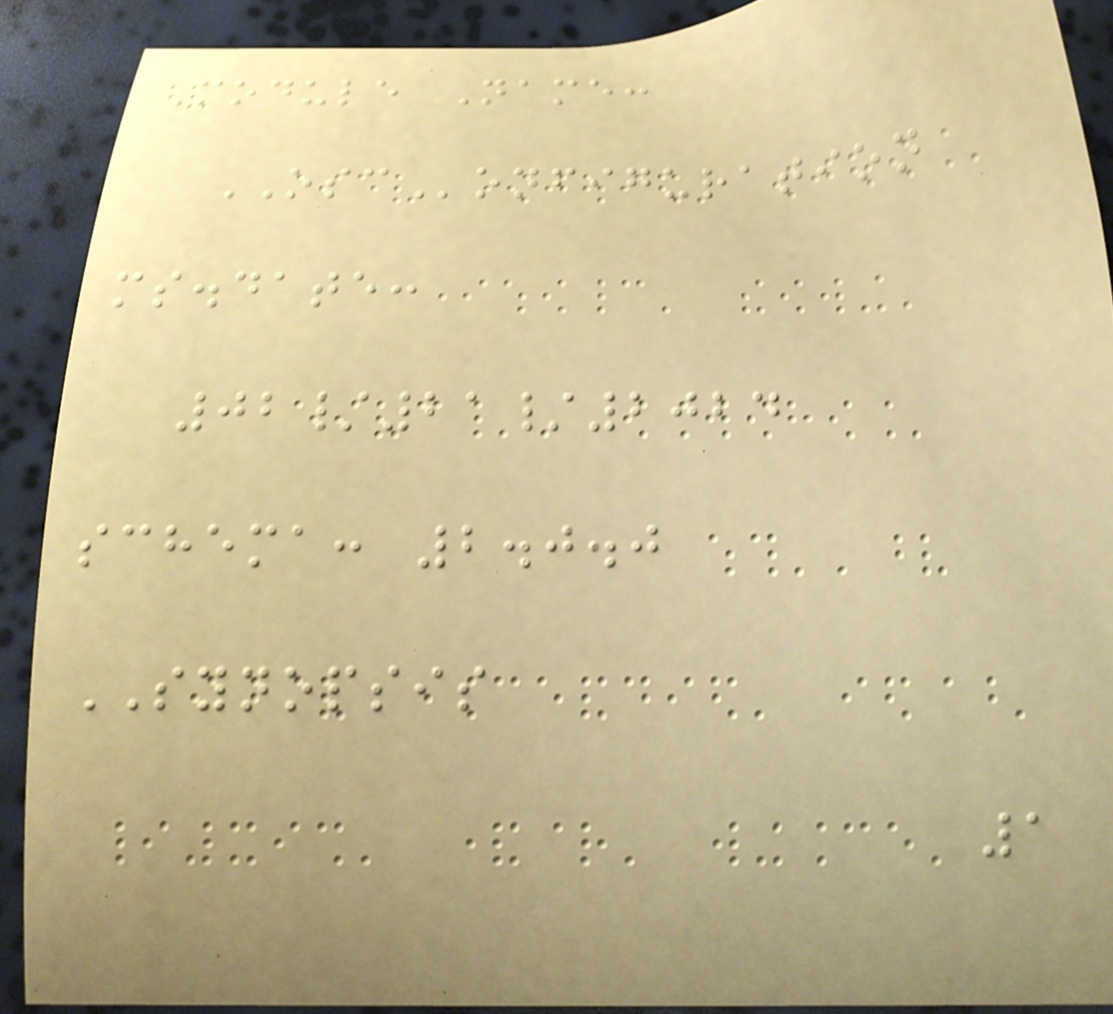Module Name:
OSConfiguration
ms.date:
02/21/2024
schema: 2.0.0
SYNOPSIS
1
